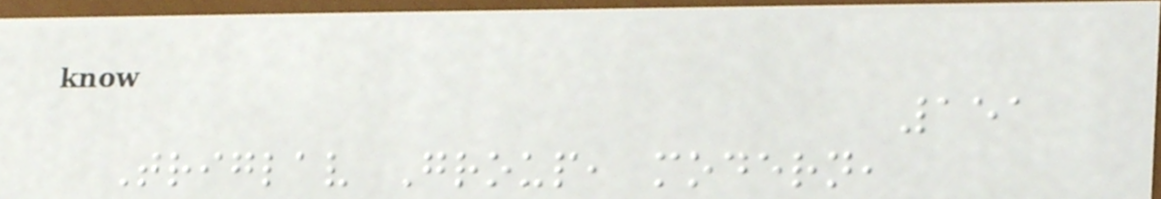151
Triglav Group, modern,
